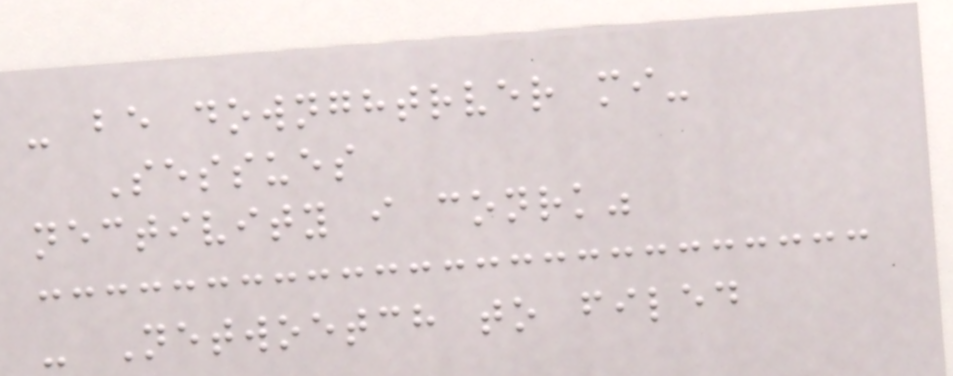- be downghtrver mi-
Sessues
nectivity i conrk"
- Netwoetch to filed
